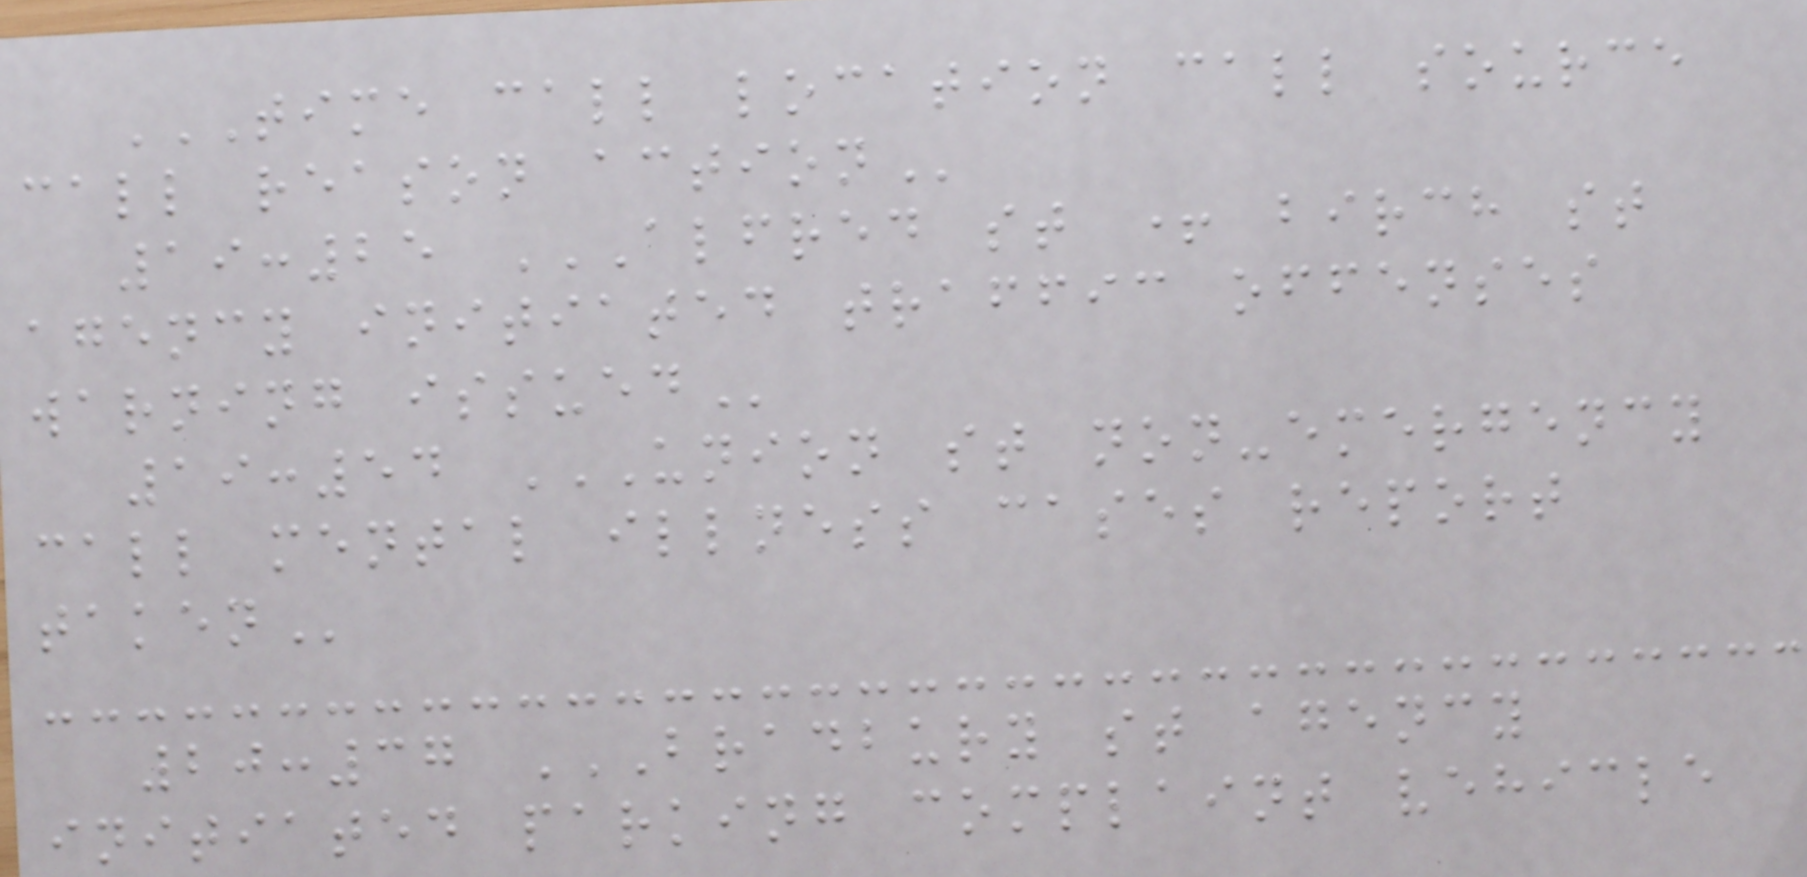TIME CALL LOCATION CALL SOURCE
CALL REASON ACTION
19:25 ALFRED ST + BIRCH ST
AGENCY INITIATED TRAFFIC OFFENSES
WARNING ISSUED
19:54 UNION ST NON-EMERGENCY
CALL MENTAL ILLNESS CASES REPORT
TAKEN
20:37 BRADBURY ST AGENCY
INITIATED PARKING COMPLAINT VEHICLE
